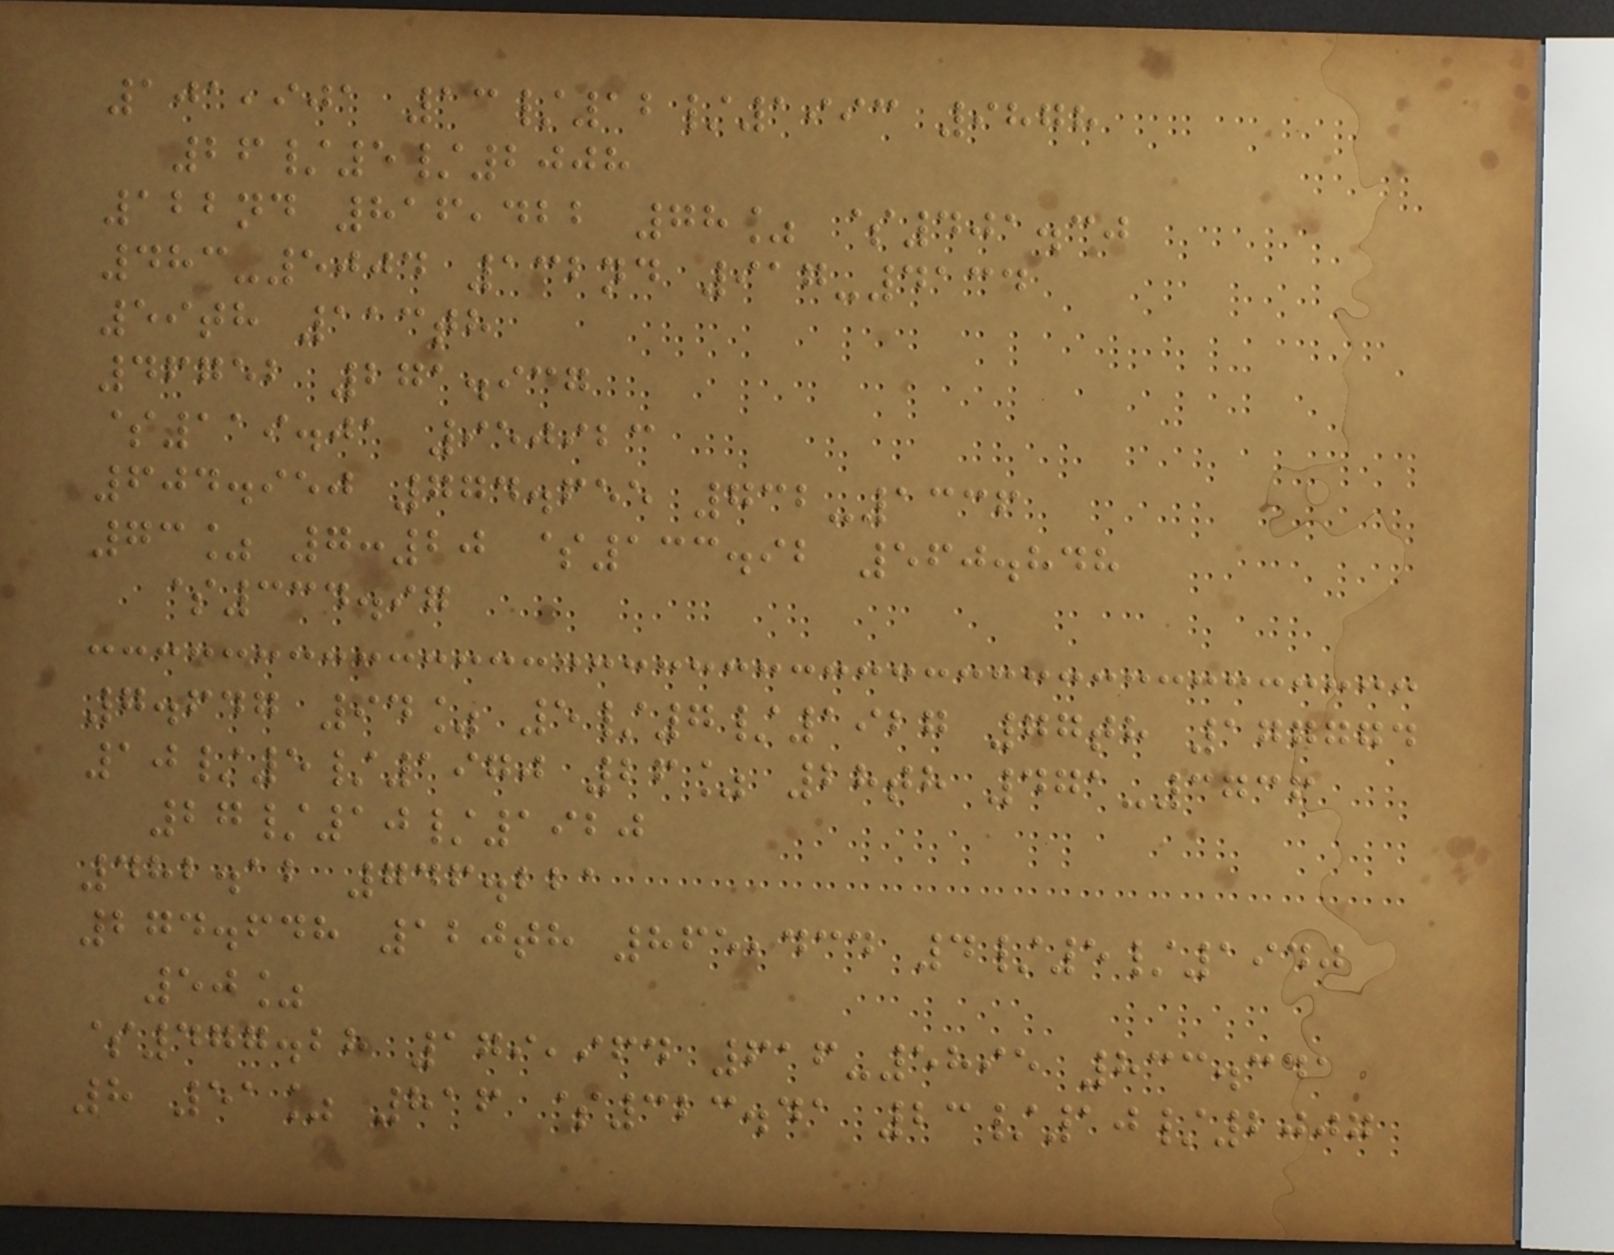101,901 13/12/1993 9878
26/5/2008
122nd 816,422 78% $401.30
483-5004 132nd 917-4134
59th 113th
46752 271.937
$119.01 950923
604.950 774.655 732-1336
73% 7:20 $133.92 560.848
$334.97
7.647 94% 5/7/1927 77th 177774
10/5/1970 26% 28th 471-3736
27/10/1920
482.12 746.221
274.648 120th 865,434 4/5/1940
50%
$477.28 179,964 616-5895 833.341
8 51% 816 $323.41 23/10/2007
